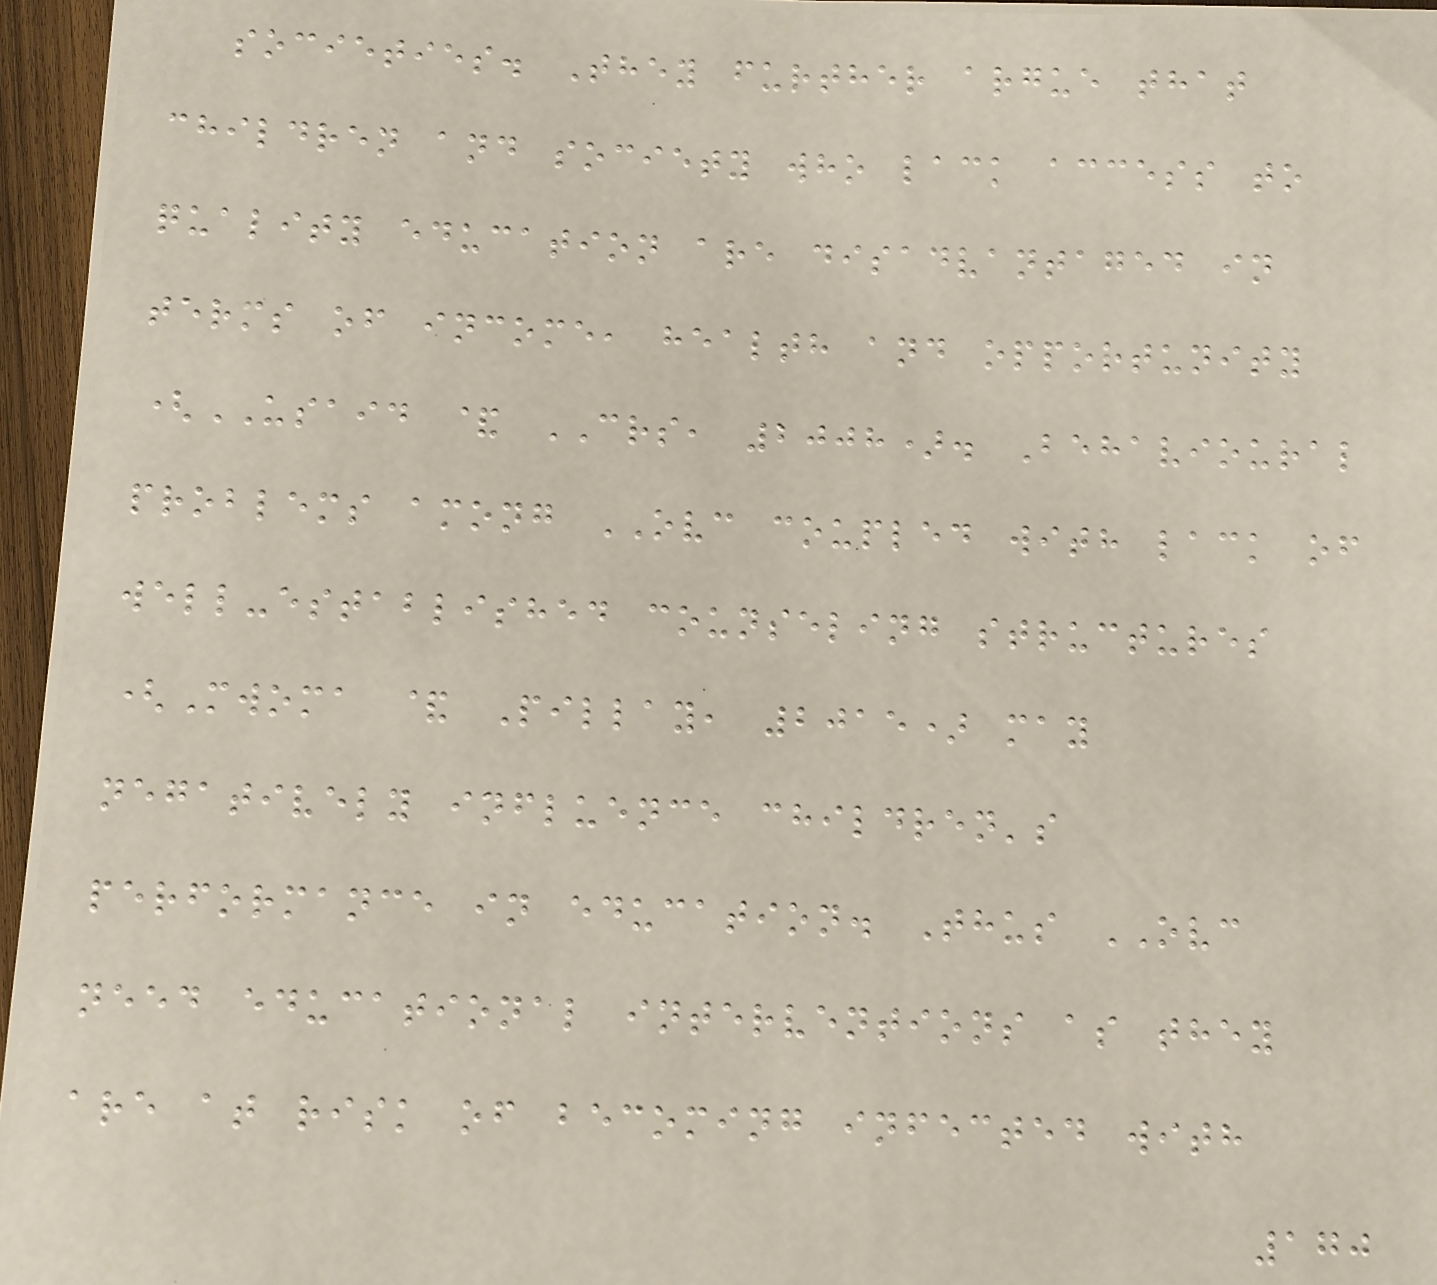societies. They further argue that
children and society who lack access to
quality education are disadvantaged in
terms of income, health and opportunity
(USAID & CRS, 2008). Behavioural
problems among OVC coupled with lack of
well-established counseling structures
(Mwoma & Pillay, 2015) may
negatively influence children's
performance in education. Thus OVC
need educational interventions as they
are at risk of becoming infected with
170
